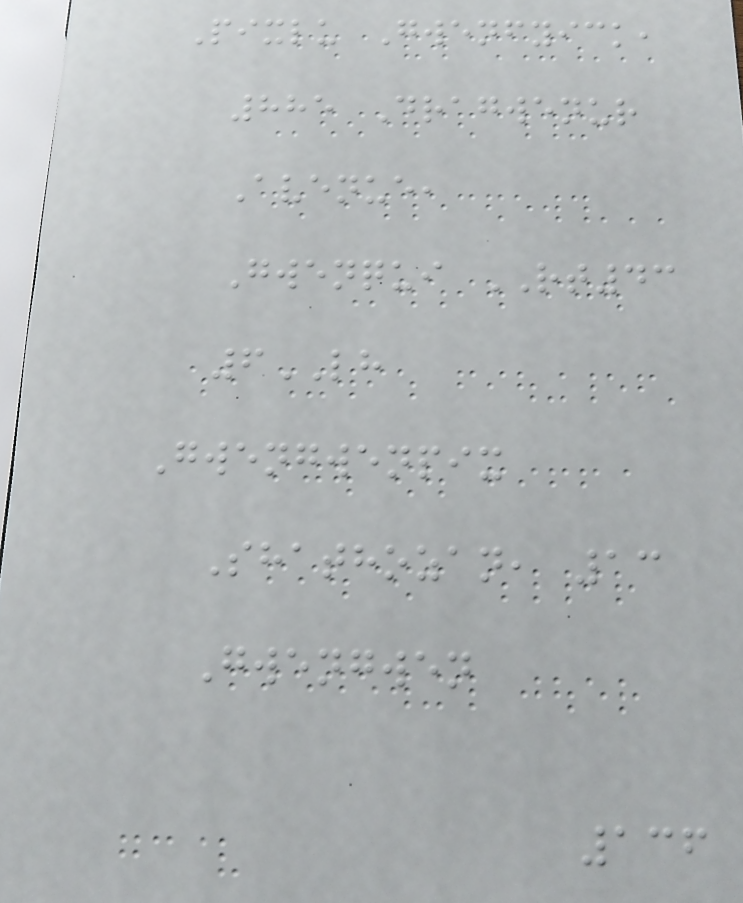Pixlu Gwenfyick,
885 Dragwenur
Avenue,
Gwenqui RT43
6LH
Gwengwenpix
Shathozan, 13
Gwengwen
136
